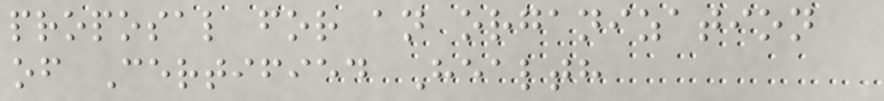proposal for an organization
of Certified Health
